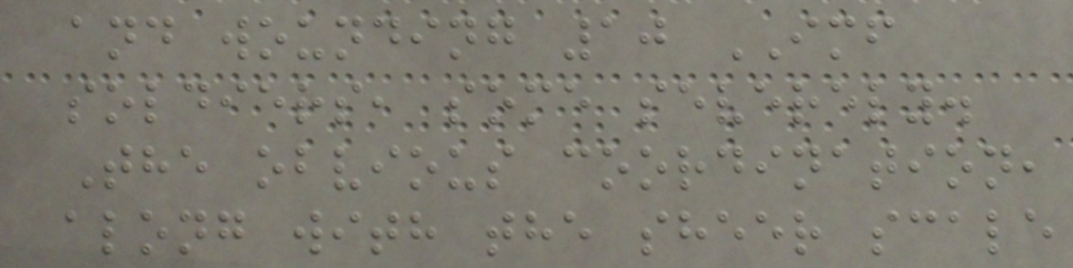and wounding 10 IMF
soldiers, some severely.
The obvious coordination,
along with the sheer scale
